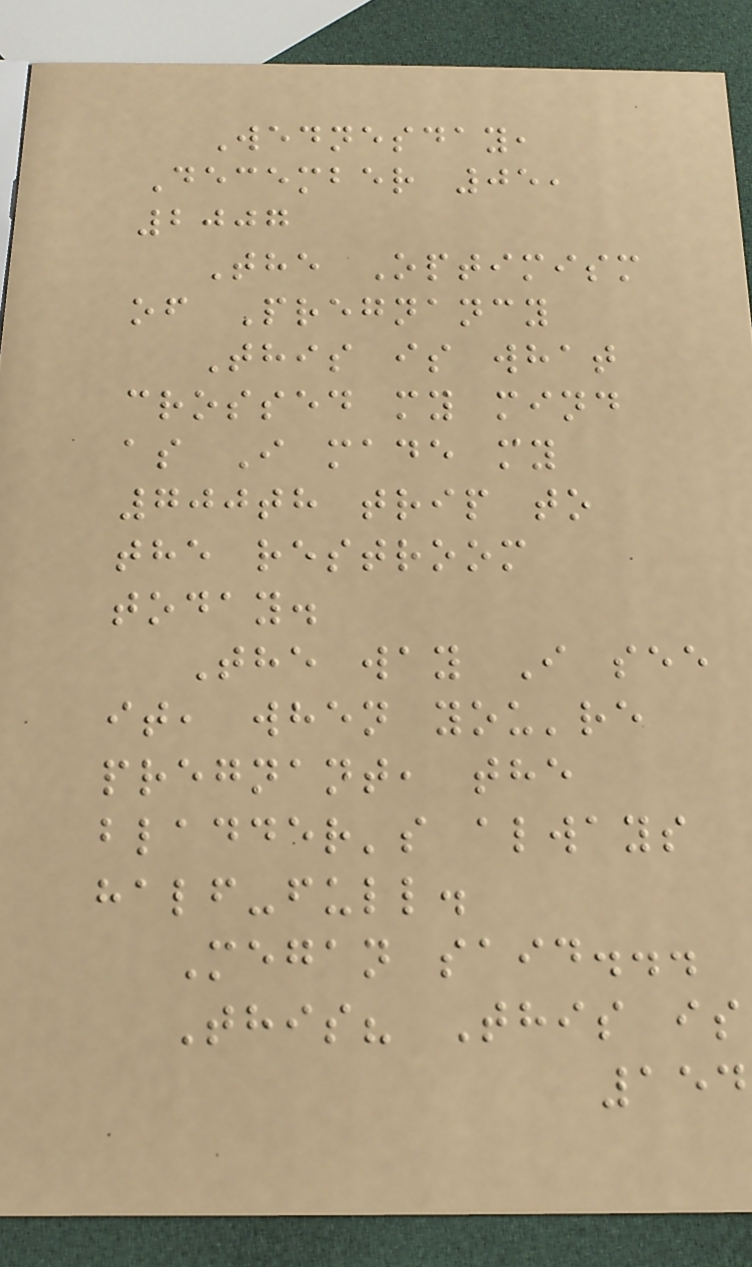Wednesday,
December 05,
2007
The Optimism
of Pregnancy
This is what
crossed my mind
as I made my
700th trip to
the restroom
today.
The way I see
it, when you're
pregnant, the
bladder's always
half-full.
Megan said...
This? This is
154
